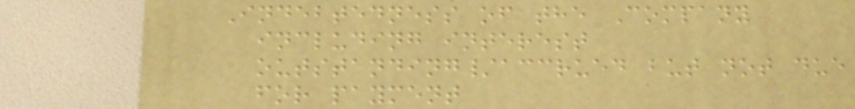Indebtedness of the Company
including interest
outstanding/accrued but not due
for payment
